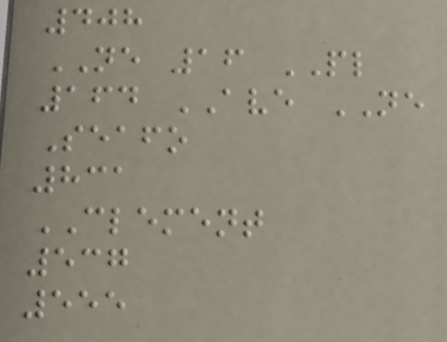408
NE 16 PL
164 AVE NE
Seafo
831
CLEMENT
537
555
